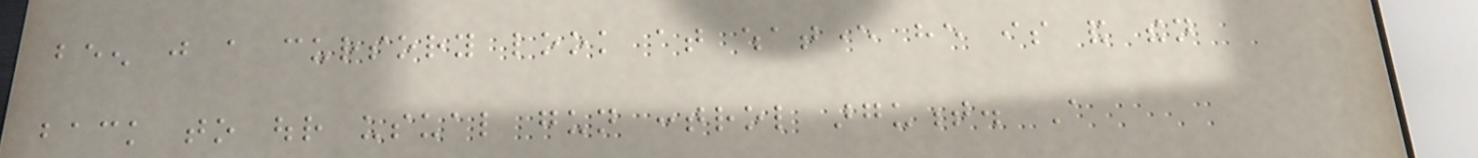been just a cursory look at whatever he is and then
back to our usual gun control argument. A
